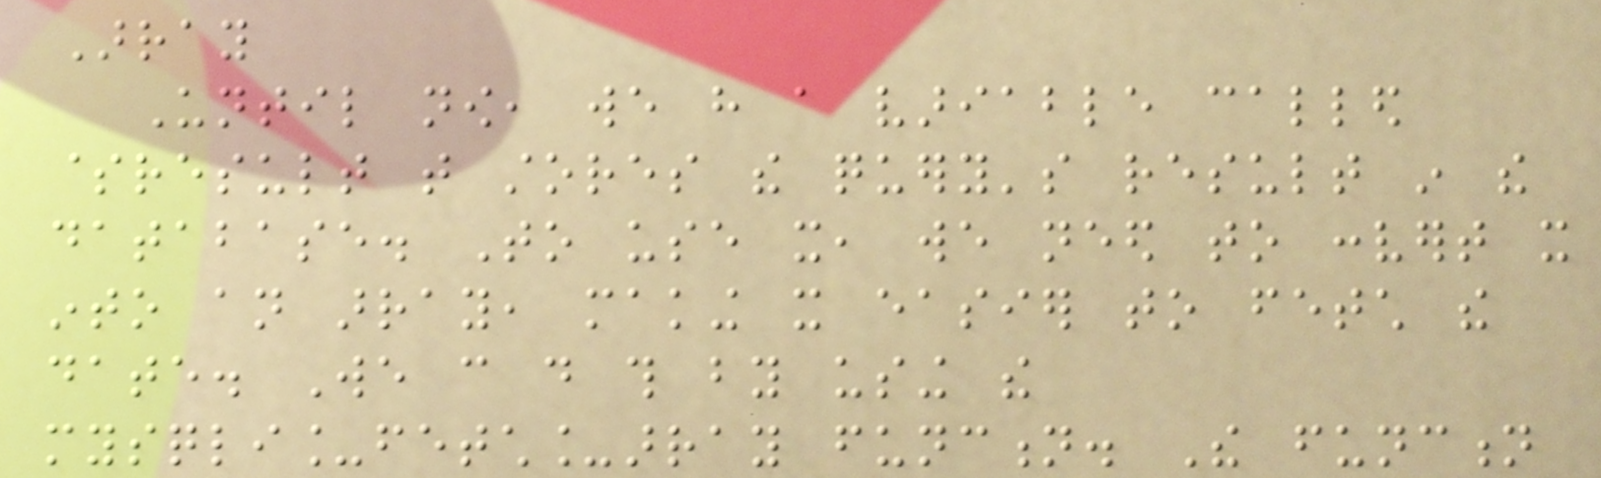Array
Until now, we have a variable called
$result that stores the query's result in the
database. To use it, we need to convert it
into an array, making it easier to fetch the
date. We can do this by using the
mysqli_fetch_array function. The function
